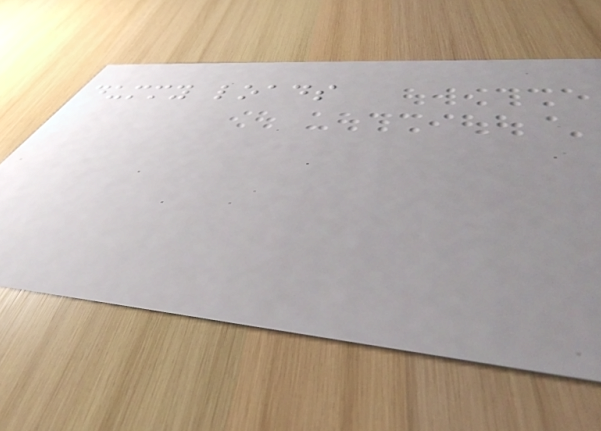dummy loads
